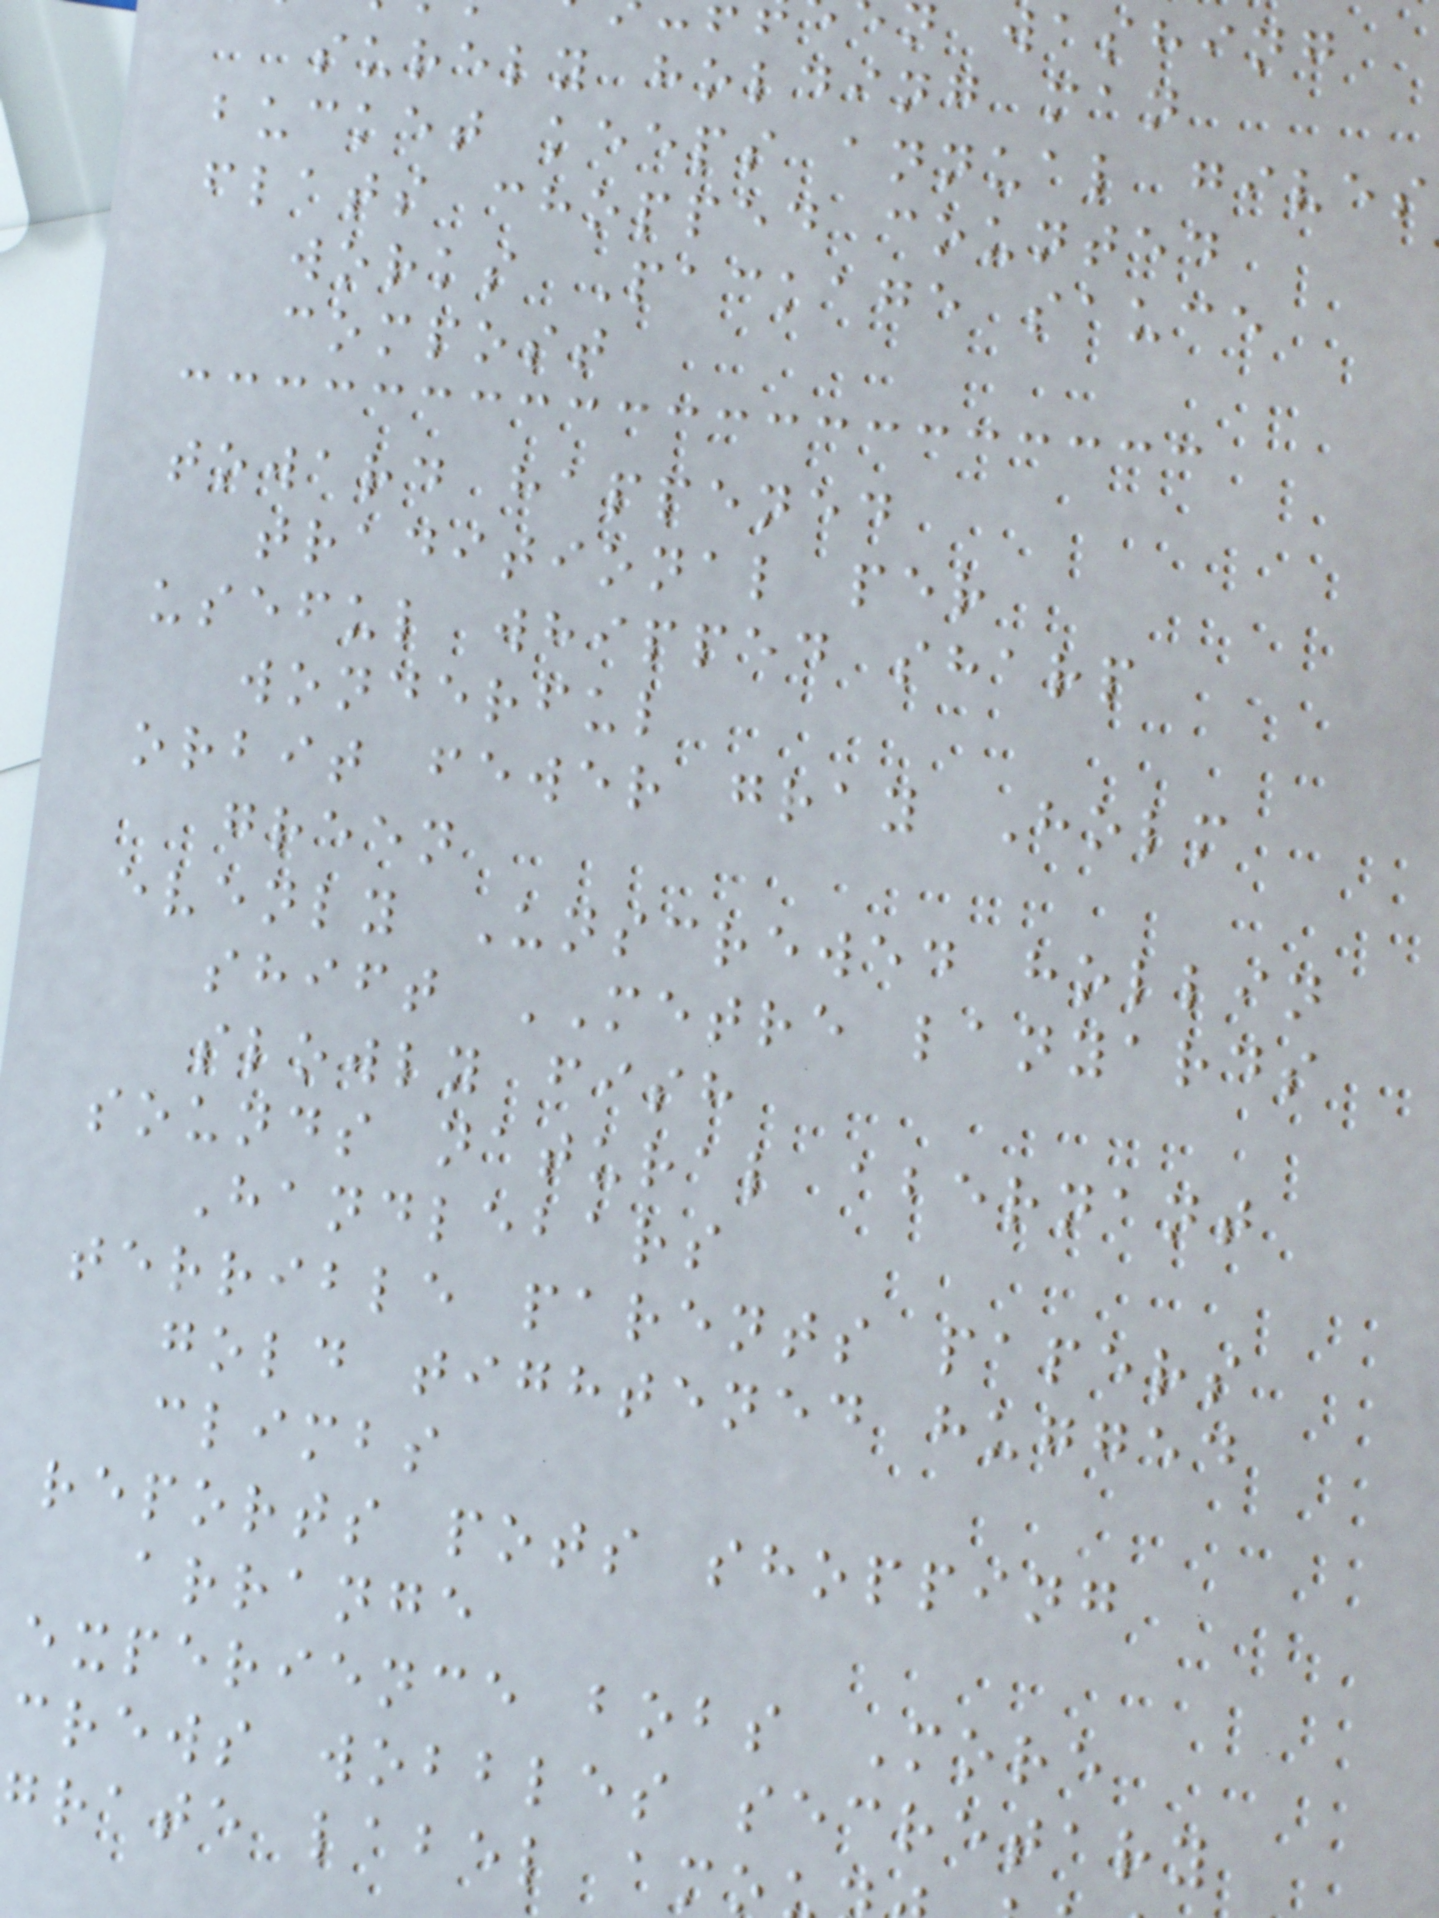n washing
surely holding man
bucket keeps annual gives
flats chopped counted
works Package sauce
compost
toward happened
traditional per
useful whipped sharp
wonderful
orbit fewer gray Holm
green
evenly Unscrewed hollin
shift METRE lanyards
slowly fish
sounds natural abernant
Handlebars
terrible parents papers
gold tightened hugged
climbs
reports pots shopping
arrange
experience bobs More
crews wobbles secretary
grate label amo
